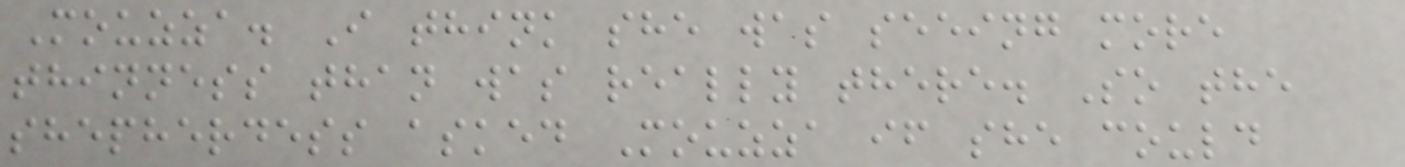Mouzza. I think she was seeing more
thinness than was really there. So the
shepherdess asked Mouzza if she could
